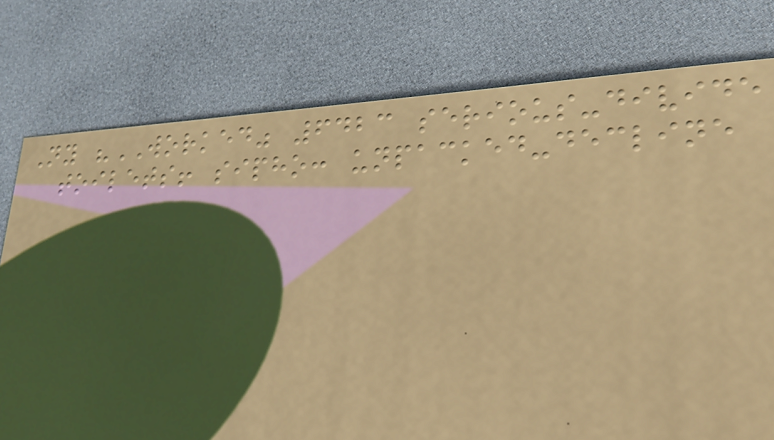Ny "WORKED" 6423 serious-divide
toilets! sipho: unpacked-decline
